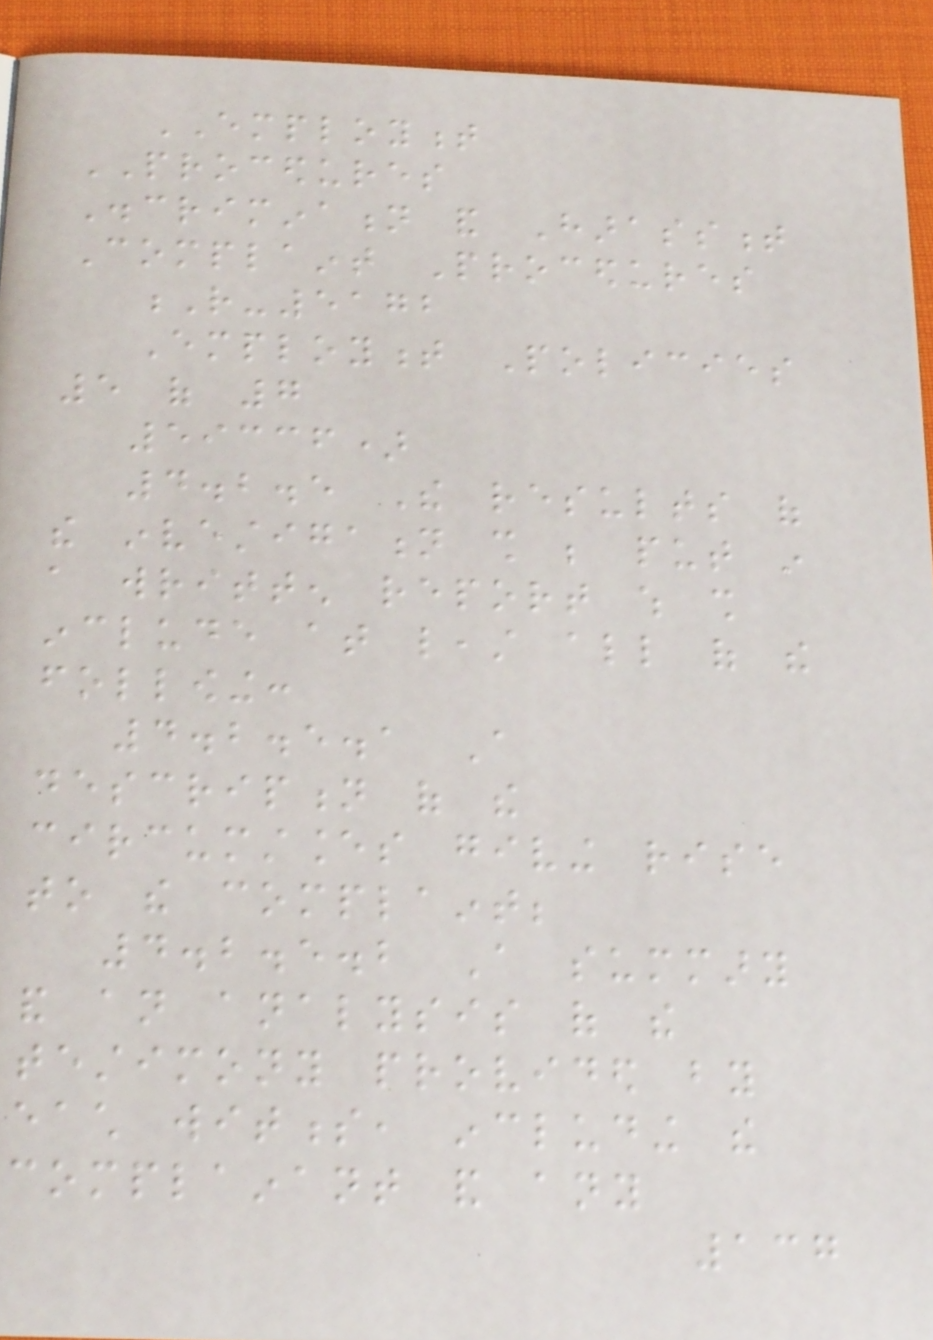EMPLOYMENT
PROCEDURES
Discrimination and Harassment
Complaint Procedures
R-5172
Employment Policies
5 of 7
59336)
4.2.5 The results of
the investigation shall be put in
a written report which shall
include at least all of the
following:
4.2.5.1 A
description of the
circumstances giving rise
to the complaint;
4.2.5.2 A summary
and an analysis of the
testimony provided by
each witness, including the
complainant and any
137
